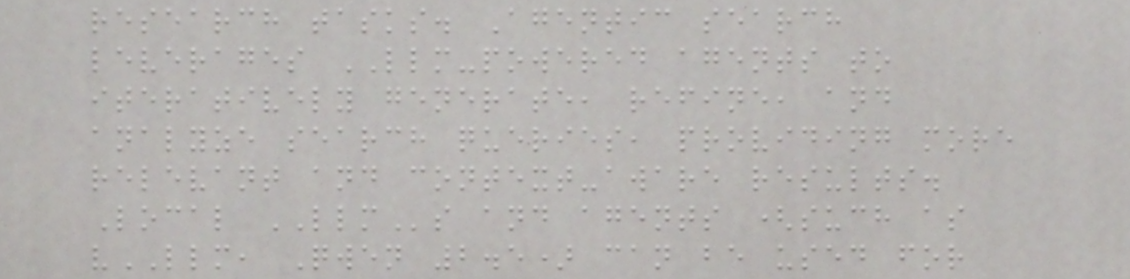research tasks. Agentic search
leverages LLM-powered agents to
iteratively generate, refine, and
analyze search queries, providing more
relevant and context-aware results.
Local LLMs and agents (such as
vLLM, Qwen 2.5) can be used for
